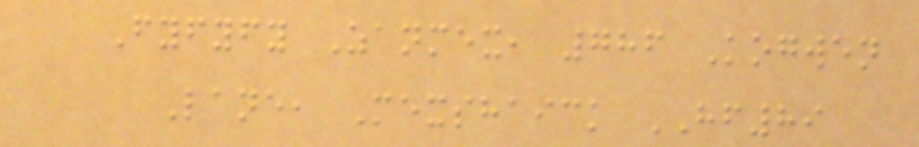Fyfyfy Zanmex, 786 Kogwen
Lane, Mexshaick HF89
